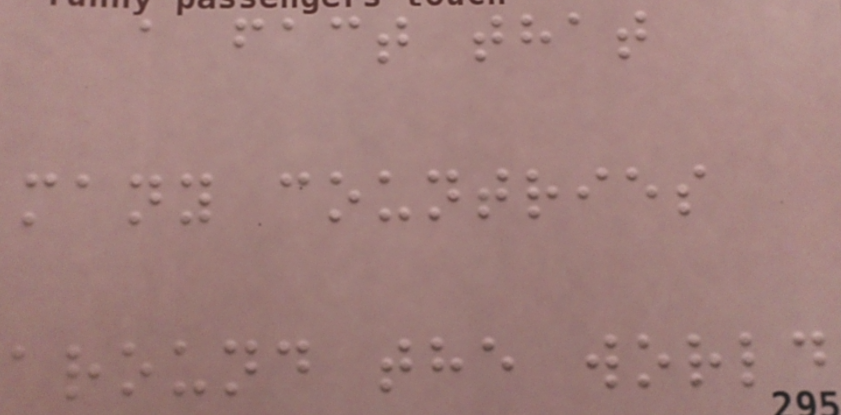a fact that
many countries
around the world
